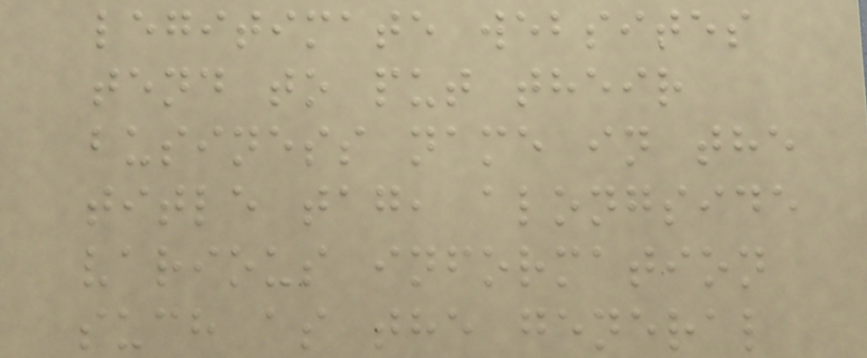legitimate websites
tend to put their
business name in the
title tag, alongside
various information
such as the general
